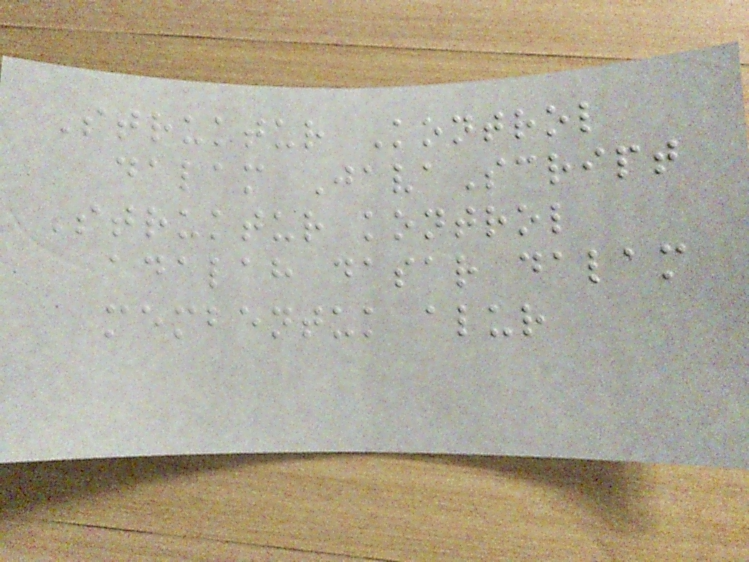Struktur Kontrol
dalam JavaScript
Struktur kontrol
adalah dasar dalam
membentuk alur
